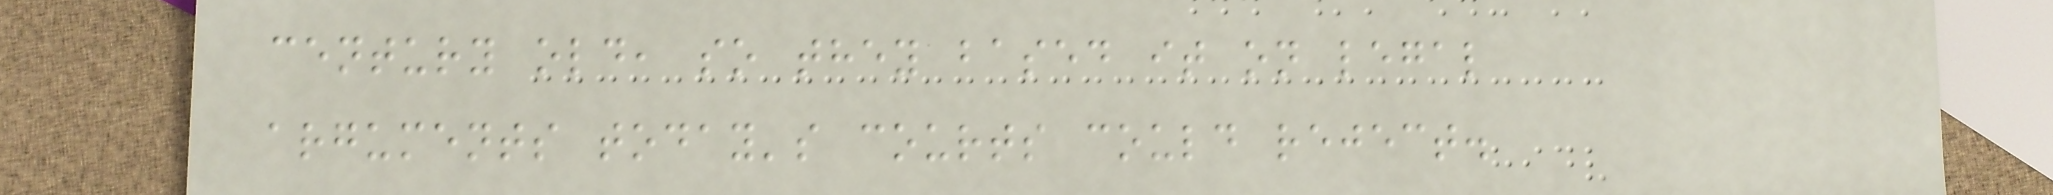century old, so they based it on legal
arguments today's courts could reject.
